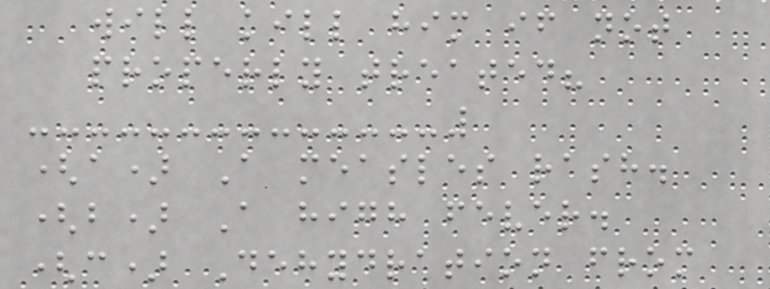will kill him if not
properly treated?
(a) A measles rash.
(b) A high fever.
(c) Dehydration from
